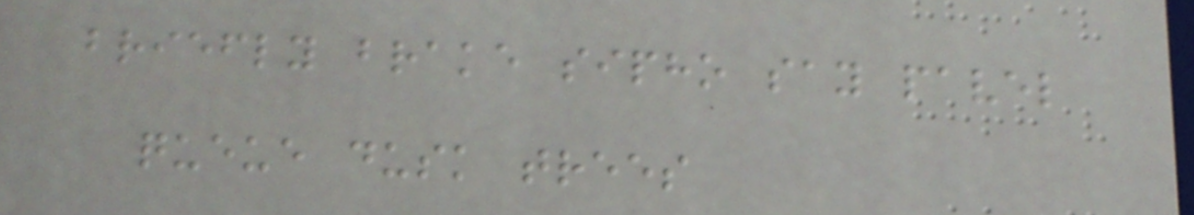briefly brake sipho say pavel
queue dusk trees
